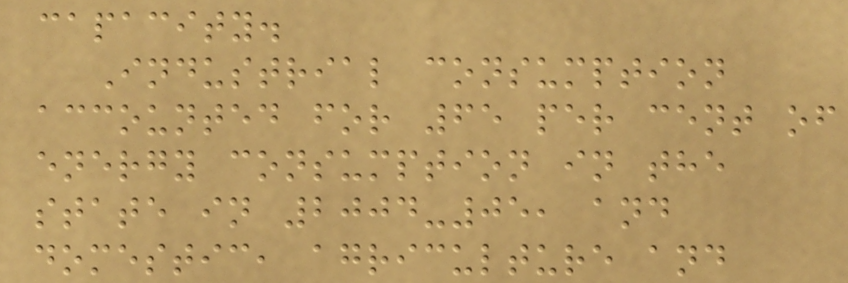capacity.
Industrial consumption
accounted for 65 per cent of
energy consumption in the
state in 2004-05, and
domestic, agriculture and
